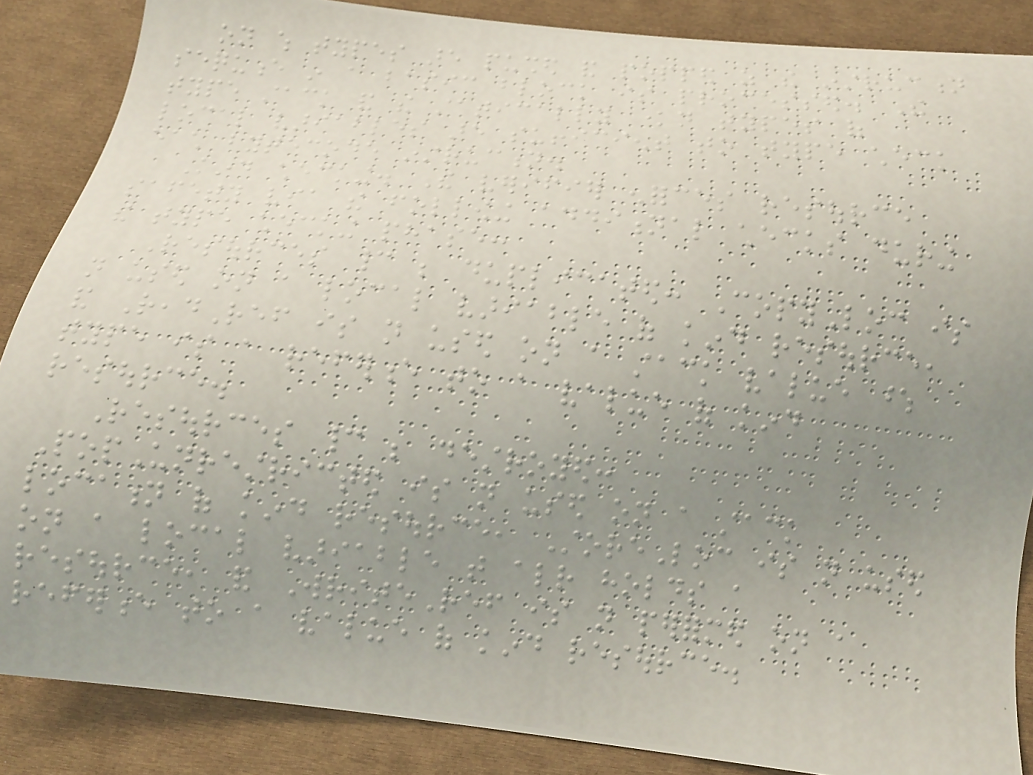on which types are pushed and popped as the instruction
sequence in a basic block is processed. The
type stack and the statically known types of
local variables are sufficient to type check
each bytecode instruction.
Kind checking. The verifier enforces resource
safety via the following additional checks during
the type checking phase:
Resources cannot be duplicated: CopyLoc is
not used on a local variable of kind resource,
and ReadRef is not used on a stack value whose
type is a reference to a value of kind
resource.
Resources cannot be destroyed:
PopUnrestricted is not used on a stack
location of kind resource, StoreLoc is not used
on a local variable that already holds a
resource, and WriteRef is not performed on a
reference to a value of kind resource.
